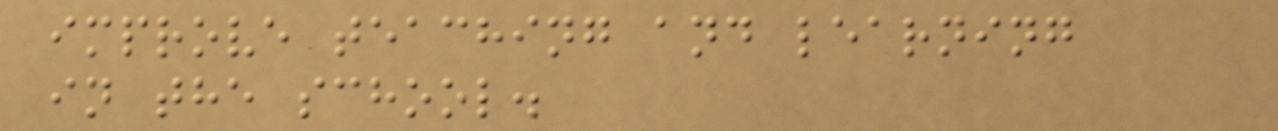improve teaching and learning
in the school.
